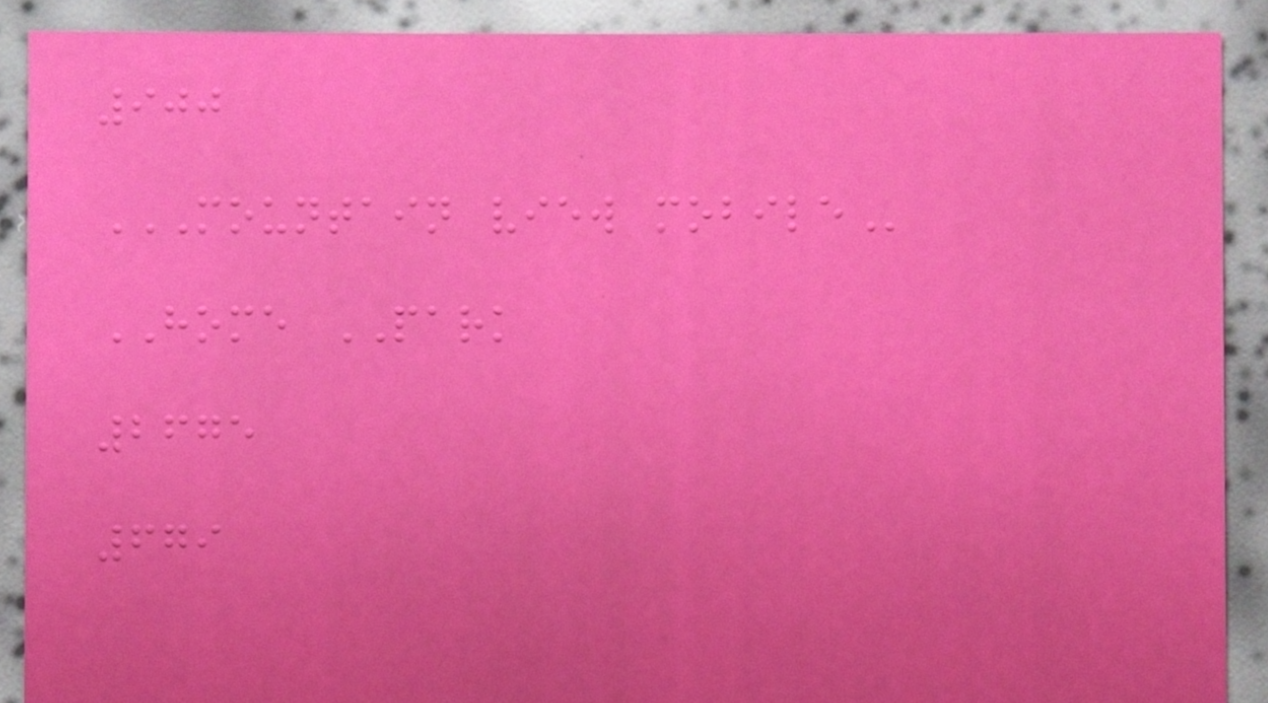900
MOUNTAIN VIEW MOBILE
HOME PARK
2675
679
